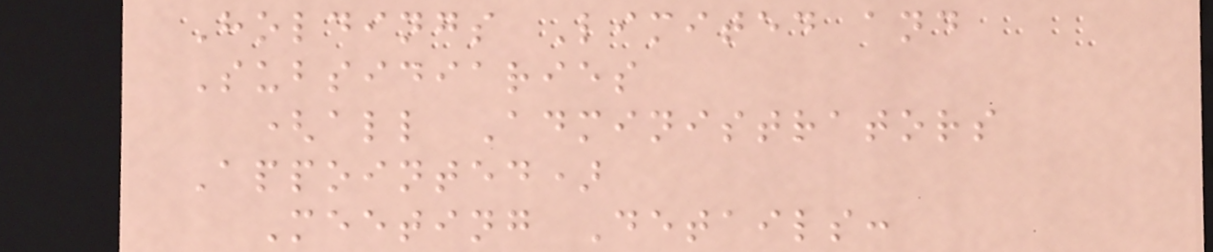Holdings Limited and
Subsidiaries
(all Administrators
Appointed)
Meeting Details:
